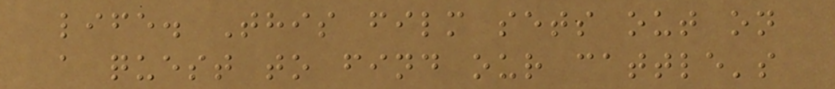life. This film sets out on
a quest to find our cattle's
